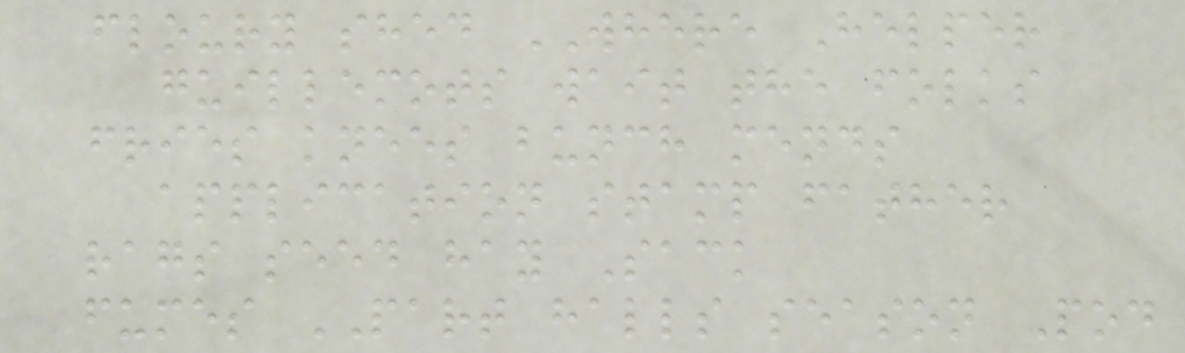floury shed WHERE Helper
guillemots wait the folks
fries knees bunch mends
application stamp father
rags seed hay Sack
fumes PART halls season Pod
